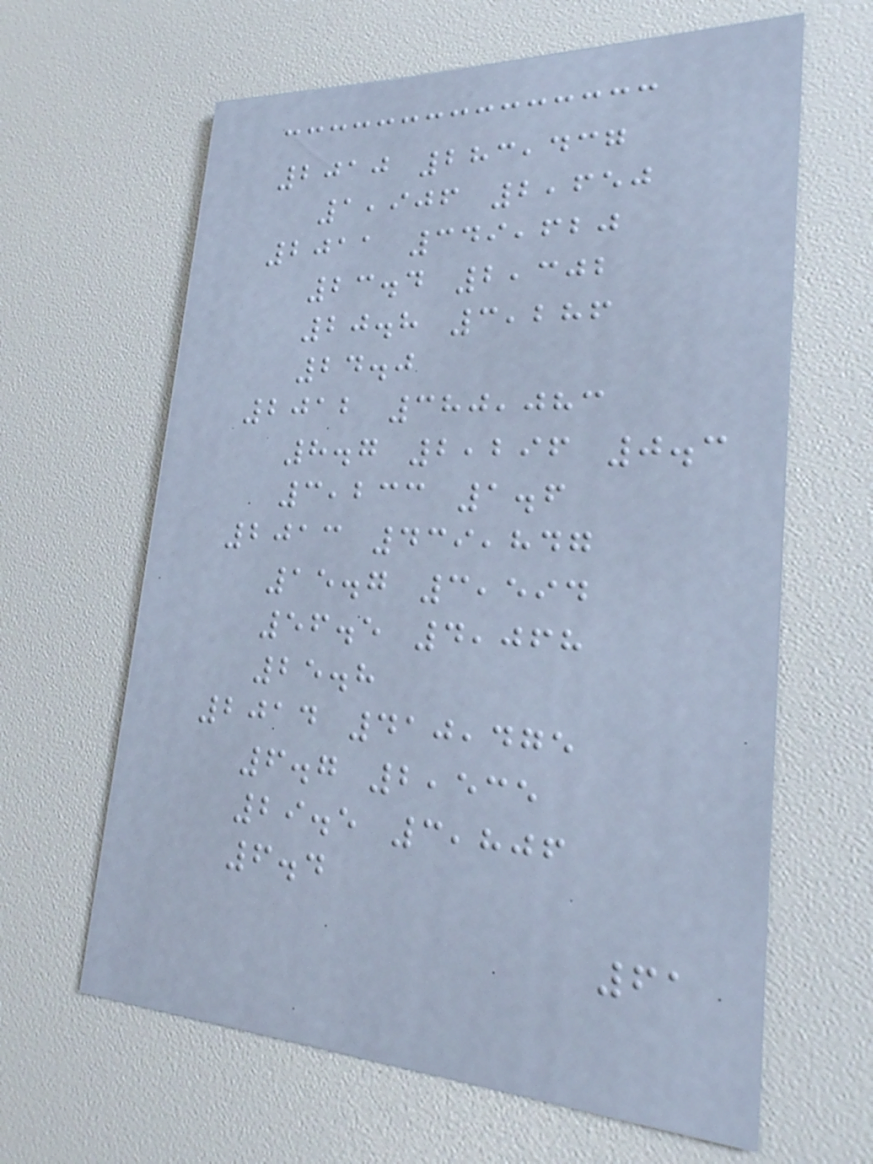2010 283,437
1,906 2,650
2011 349,620
23.4 2,302
20.8 3,286
24.0
2012 380,083
8.7 2,296 0.3
3,233 1.6
2013 439,847
15.7 3,594
56.5 4,068
25.8
2014 410,475
6.7 2,535
29.5 3,806
6.4
61
